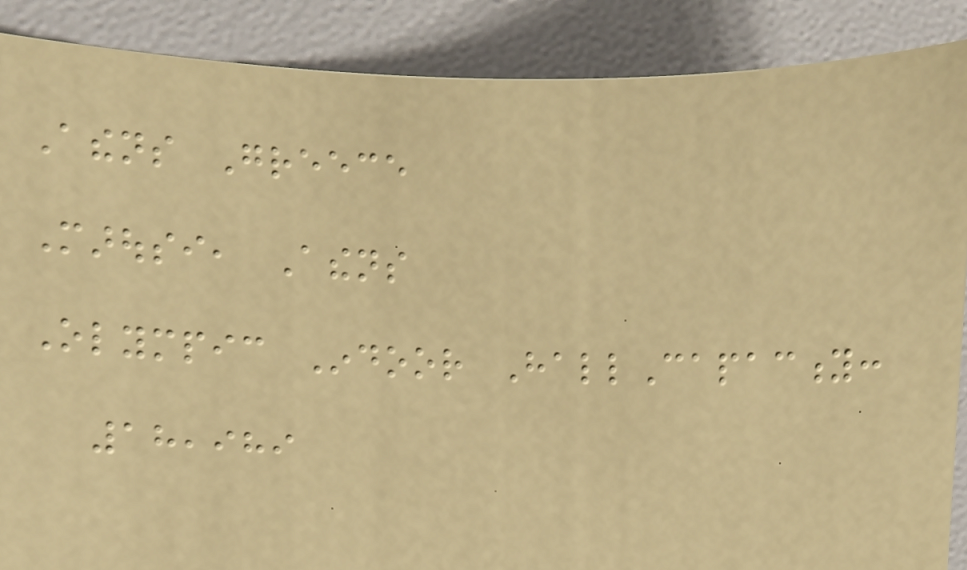Athens Greece
Marousi, Athens
Olympic Indoor HallCapacity:
18,989
